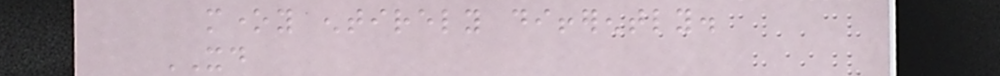money entirely differently.
XD
